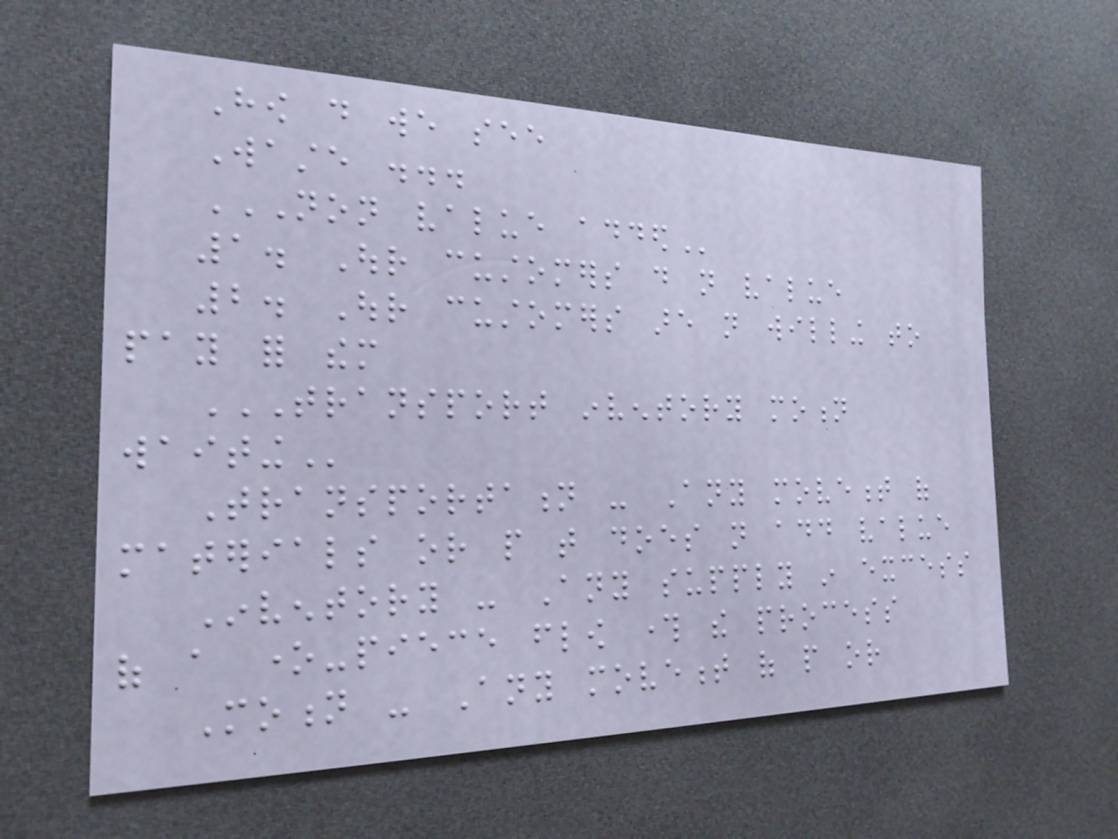How do we see
Waste ...
NON VALUE ADDED
1. Our customers do not value
2. Our customers are not willing to
pay for them
TRANSPORT INVENTORY MOTION
WAITING
Transportation - Any movement of
materials or people that does not add value
Inventory - Any supply in excess
of a one-piece flow through the process
Motion - Any movement of people or
